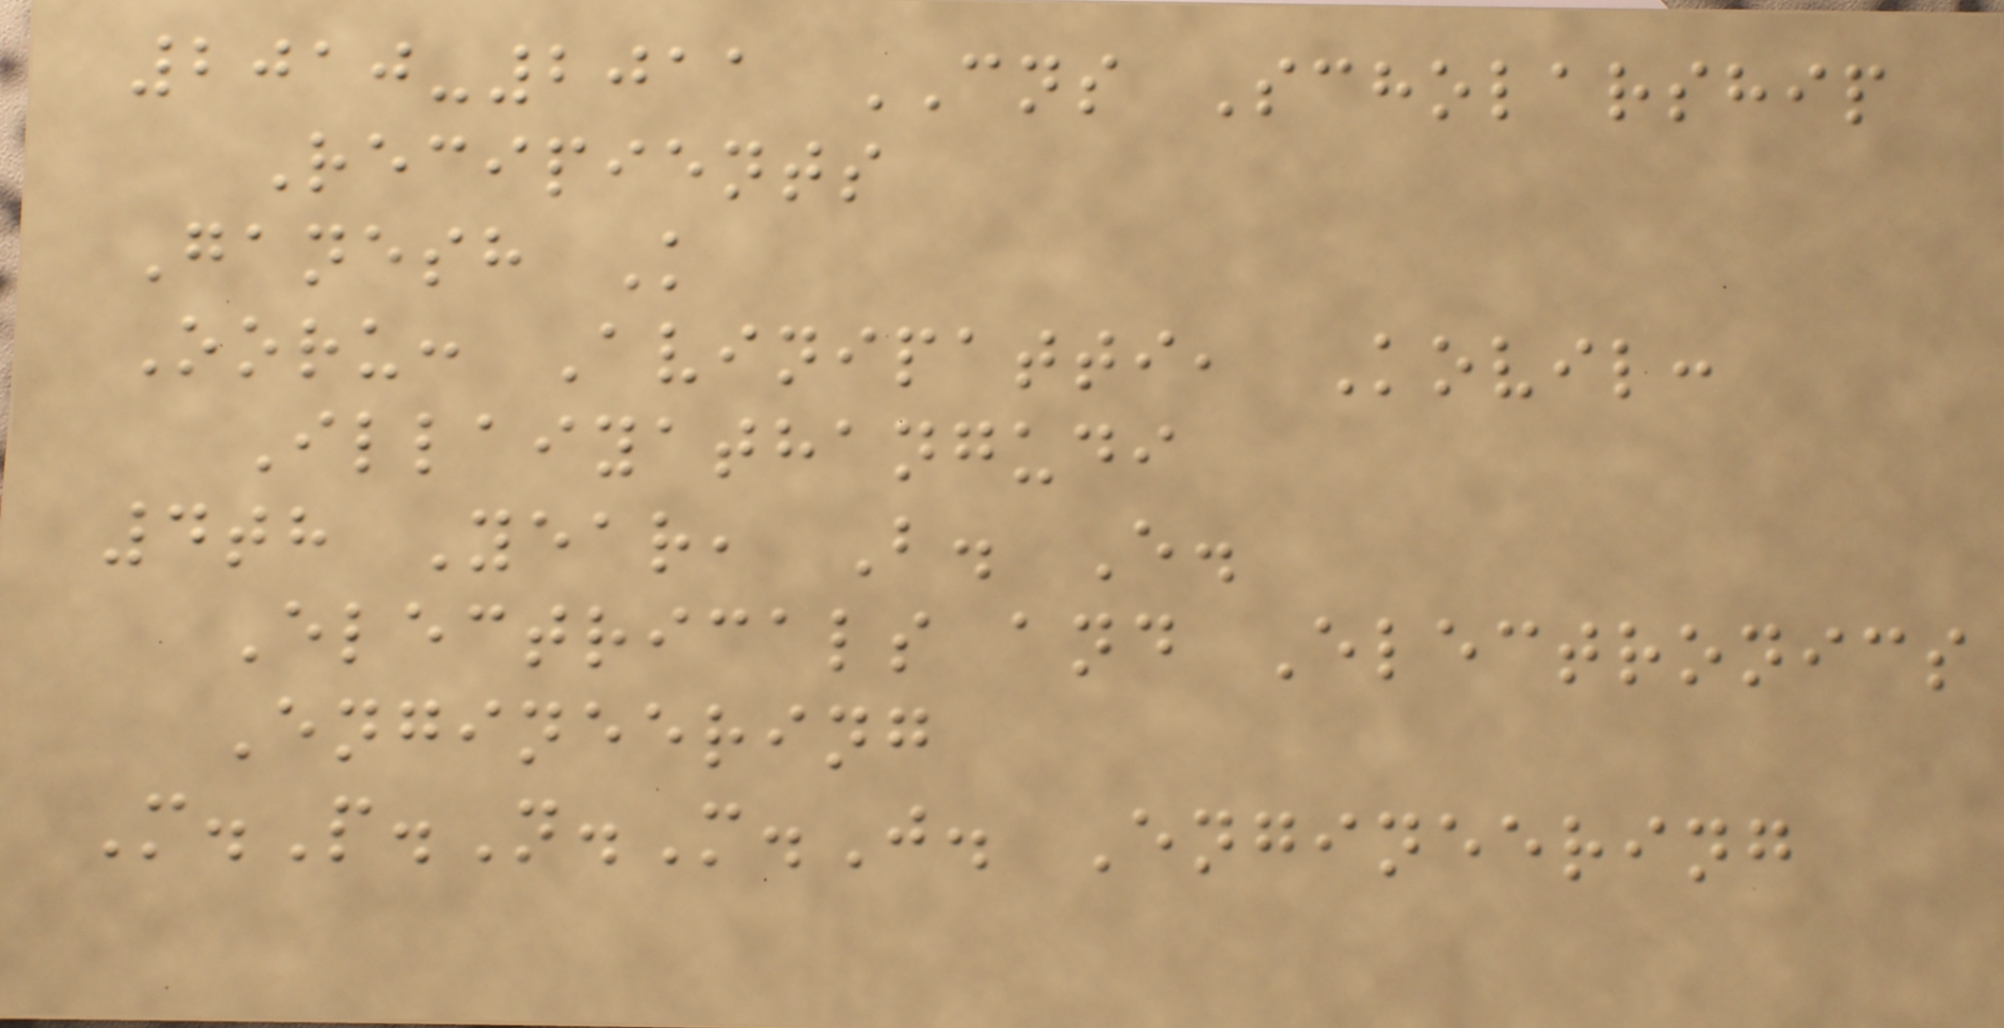2010-2011 CNS Scholarship
Recipients
Ganesh K
Ooru: Avinipatti, Kovil:
Illaiyathangudi
4th Year, B. E.
Electricals and Electronics
Engineering
M.P.N.M.J. Engineering
